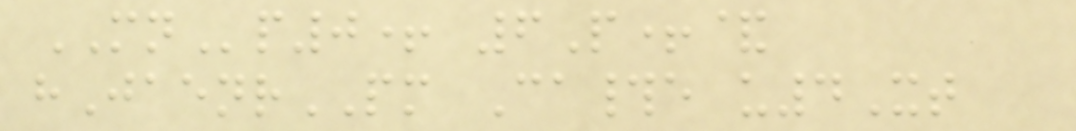MNp0+ 6P+&
hJaenrPM Ca#e u4Xt
